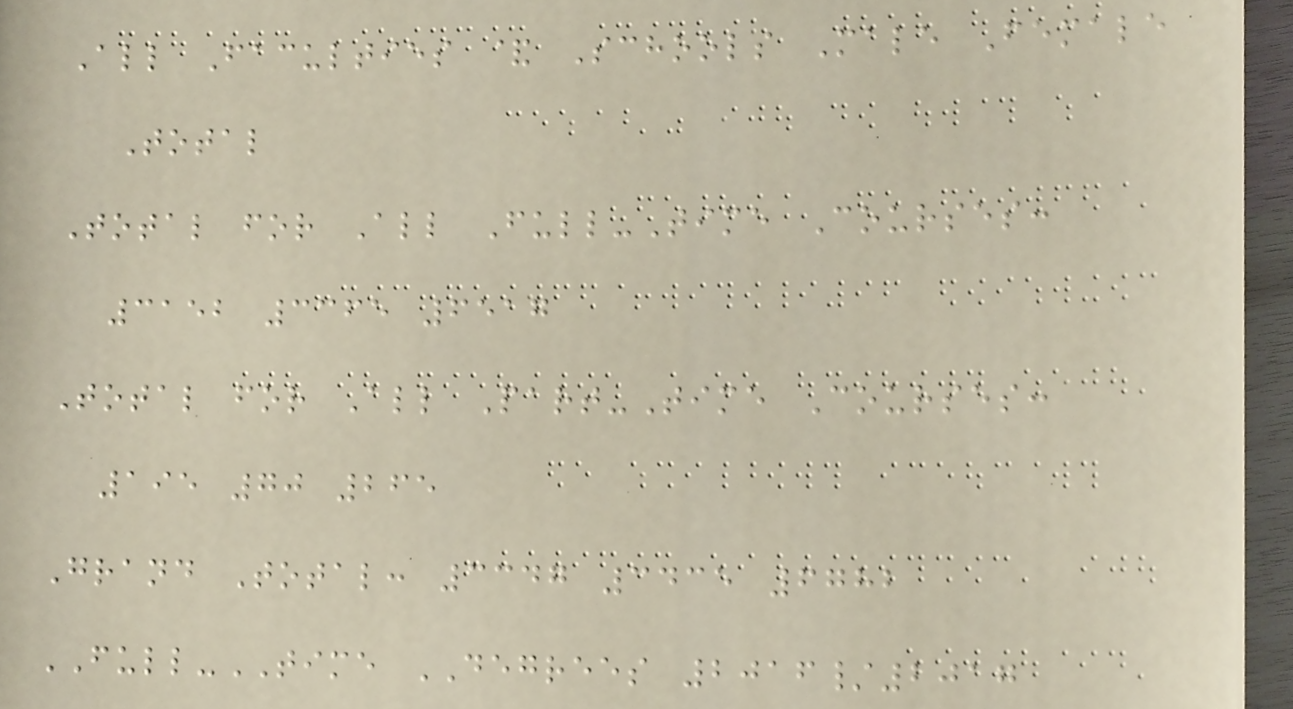All Faculties & Schools Male Female
Total
Total for All Full-Time Courses:
3152 3365 6517
Total for All Part-Time Courses:
195 70 265
Grand Total: 3347 3435 6782
FULL-TIME DEGREES 2016/2017
